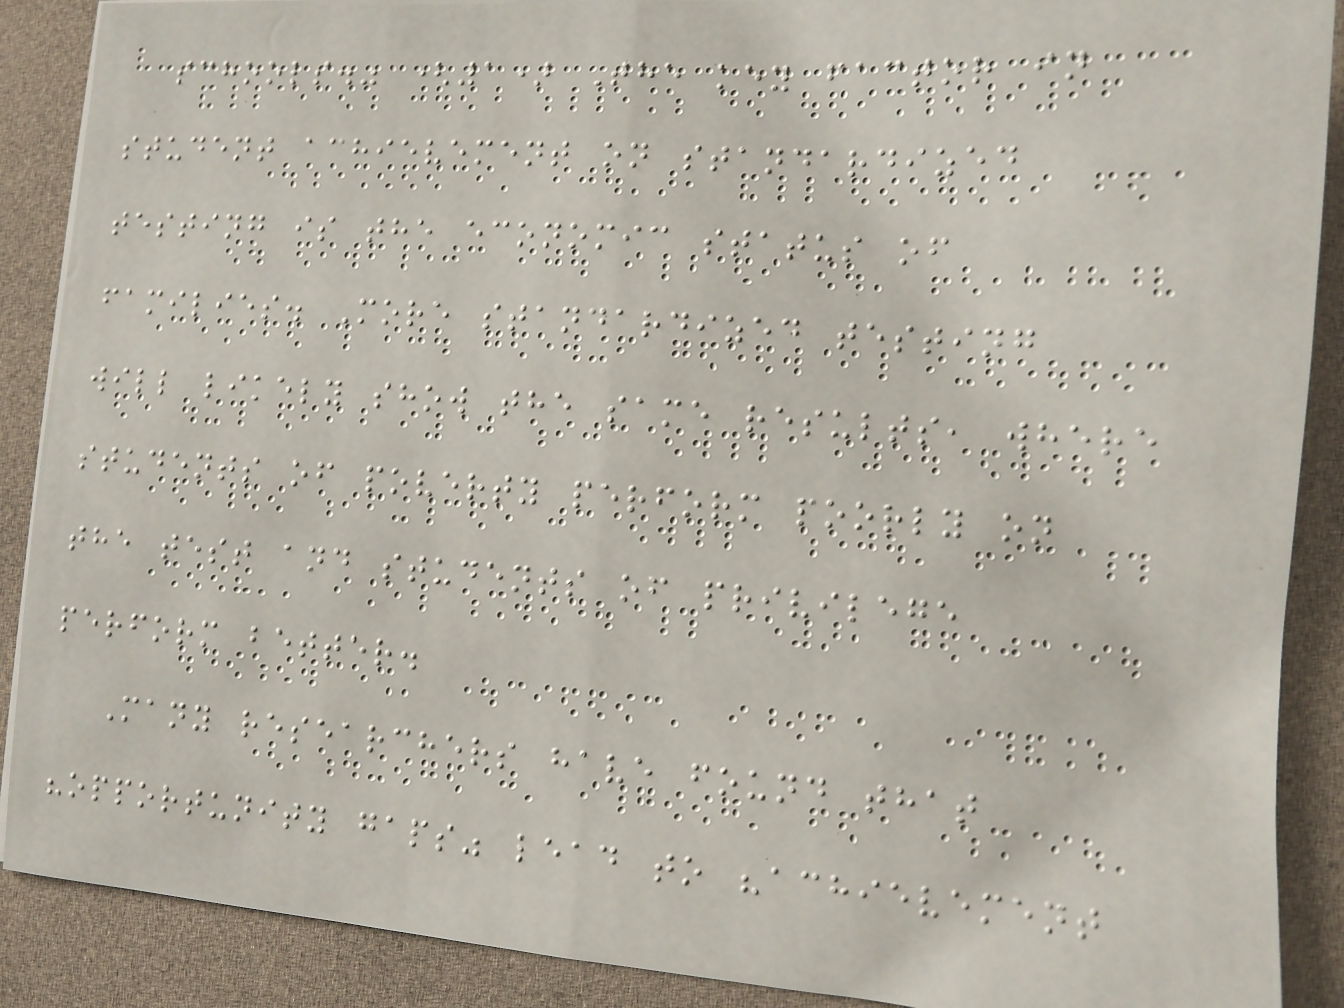schools." (1) The key factor in
student achievement on standardized
testing is the economic status of
families. More standardized testing
will likely show the same results, where
students of poverty perform poorly on
the test and students of privilege
perform better.
Many researchers have found that
"opportunity gaps" lead to "achievement
